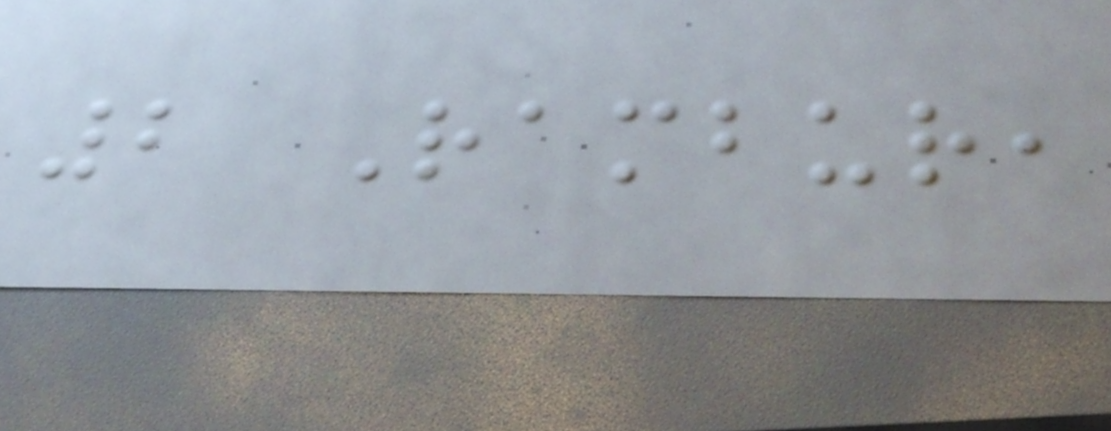2 Rambur,
